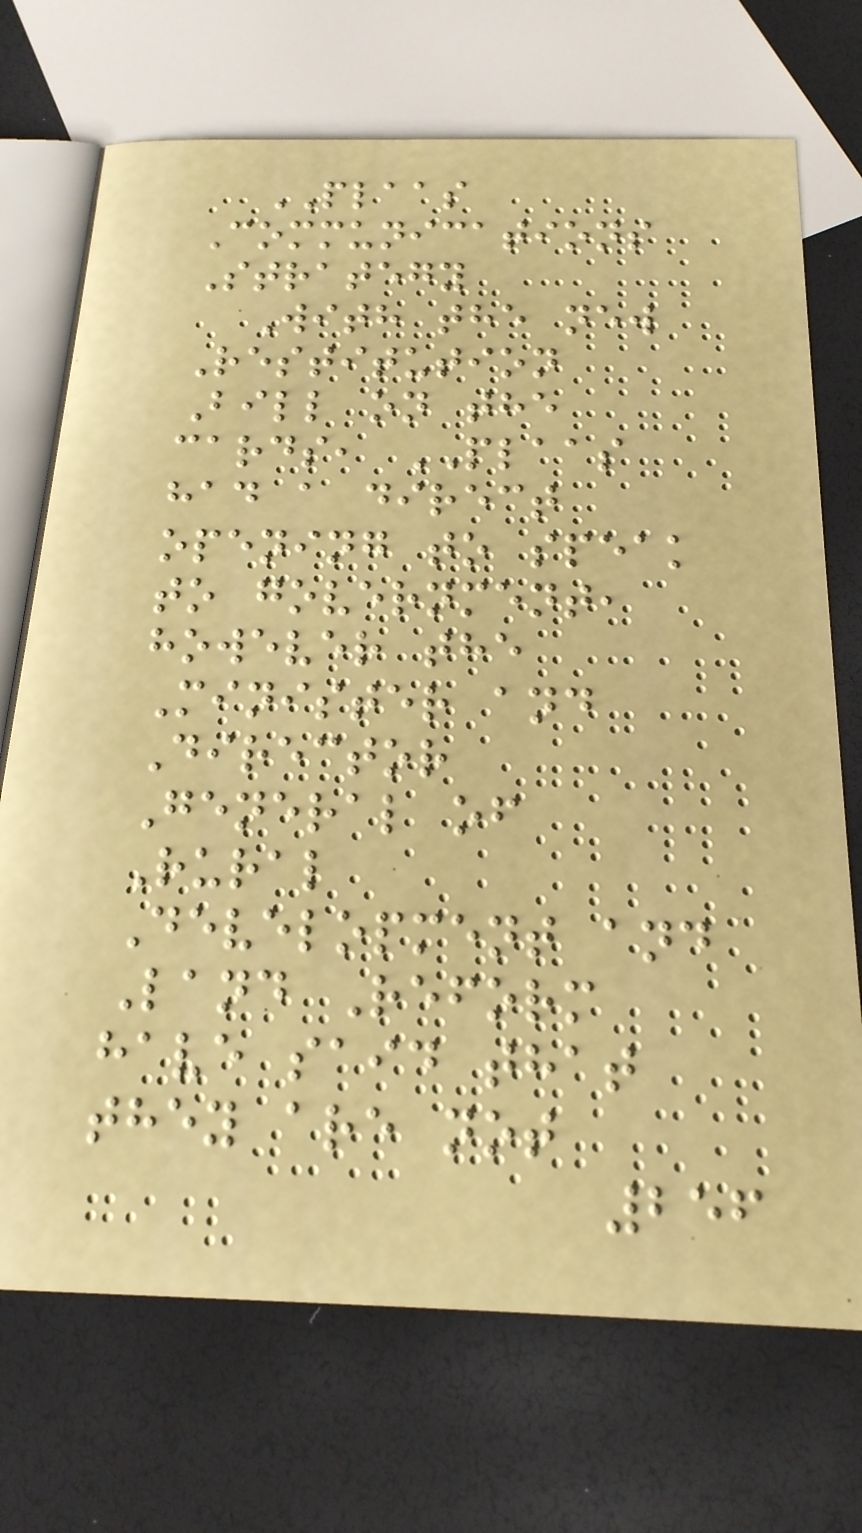PLAAS
Communications
Strategy
With the new
Restitution
Bill on the
cards, PLAAS
had a direct
opening to speak
to government,
however the
Minister and
Director
General of
Rural
Development and
Land Reform
have said that
they are not
256
